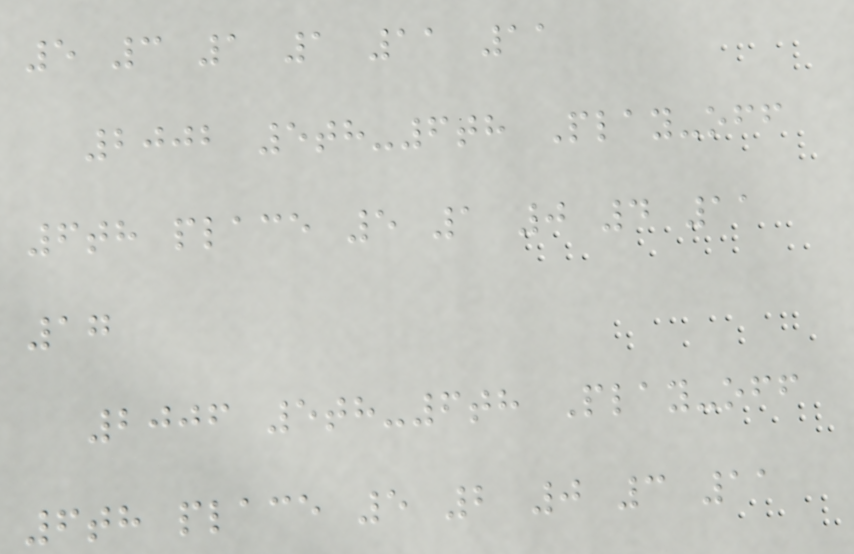5 3 1 1 11 11
2002 5th-6th Play-off
6th place 5 1 0 4 11
17
2006 5th-6th Play-off
6th place 5 2 0 3 11
